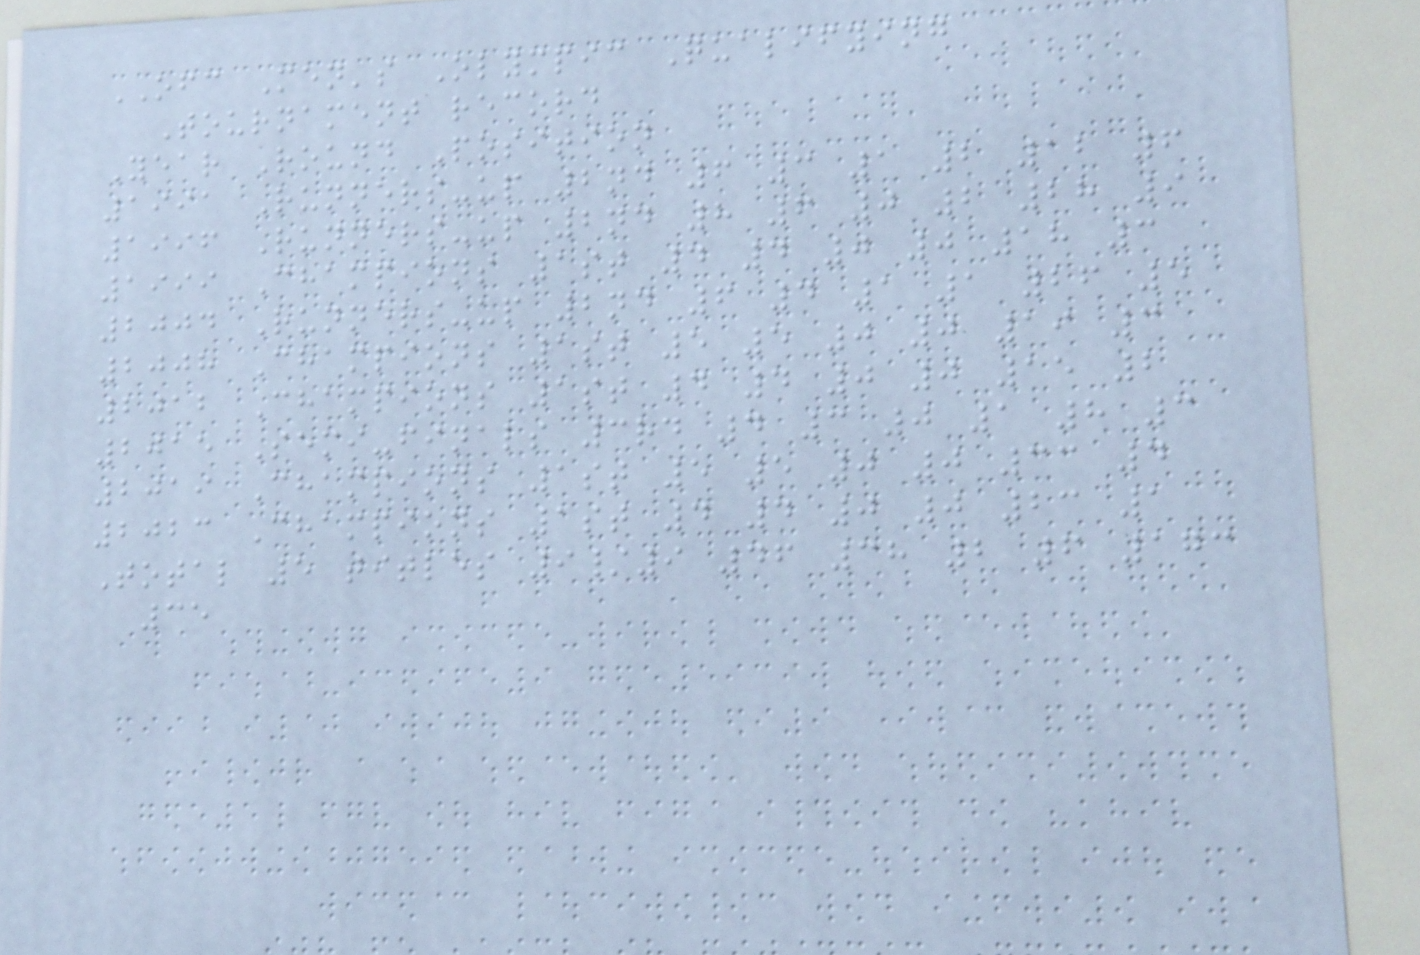OFC Men's Olympic Qualifying
Tournament record
Year Round Position
1991 Runners-up 2nd 6 3 1 2 12 6
1996 Runners-up 2nd 8 6 0 2 28 9
1999 Champions 1st 4 4 0 0 18 3
2004 Runners-up 2nd 6 4 1 1 26 5
2008 Champions 1st 5 5 0 0 19 3
2012 Champions 1st 4 4 0 0 15 2
2015 Semi-finals 3rd 4 3 0 1 8 3
2019 Champions 1st 5 5 0 0 33 4
2023 Champions 1st 4 4 0 0 23 1
Total 5 titles 9/9 46 38 2 6 173
35
